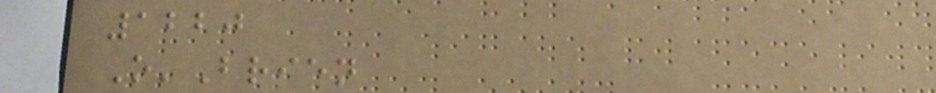1220
O'Brien
